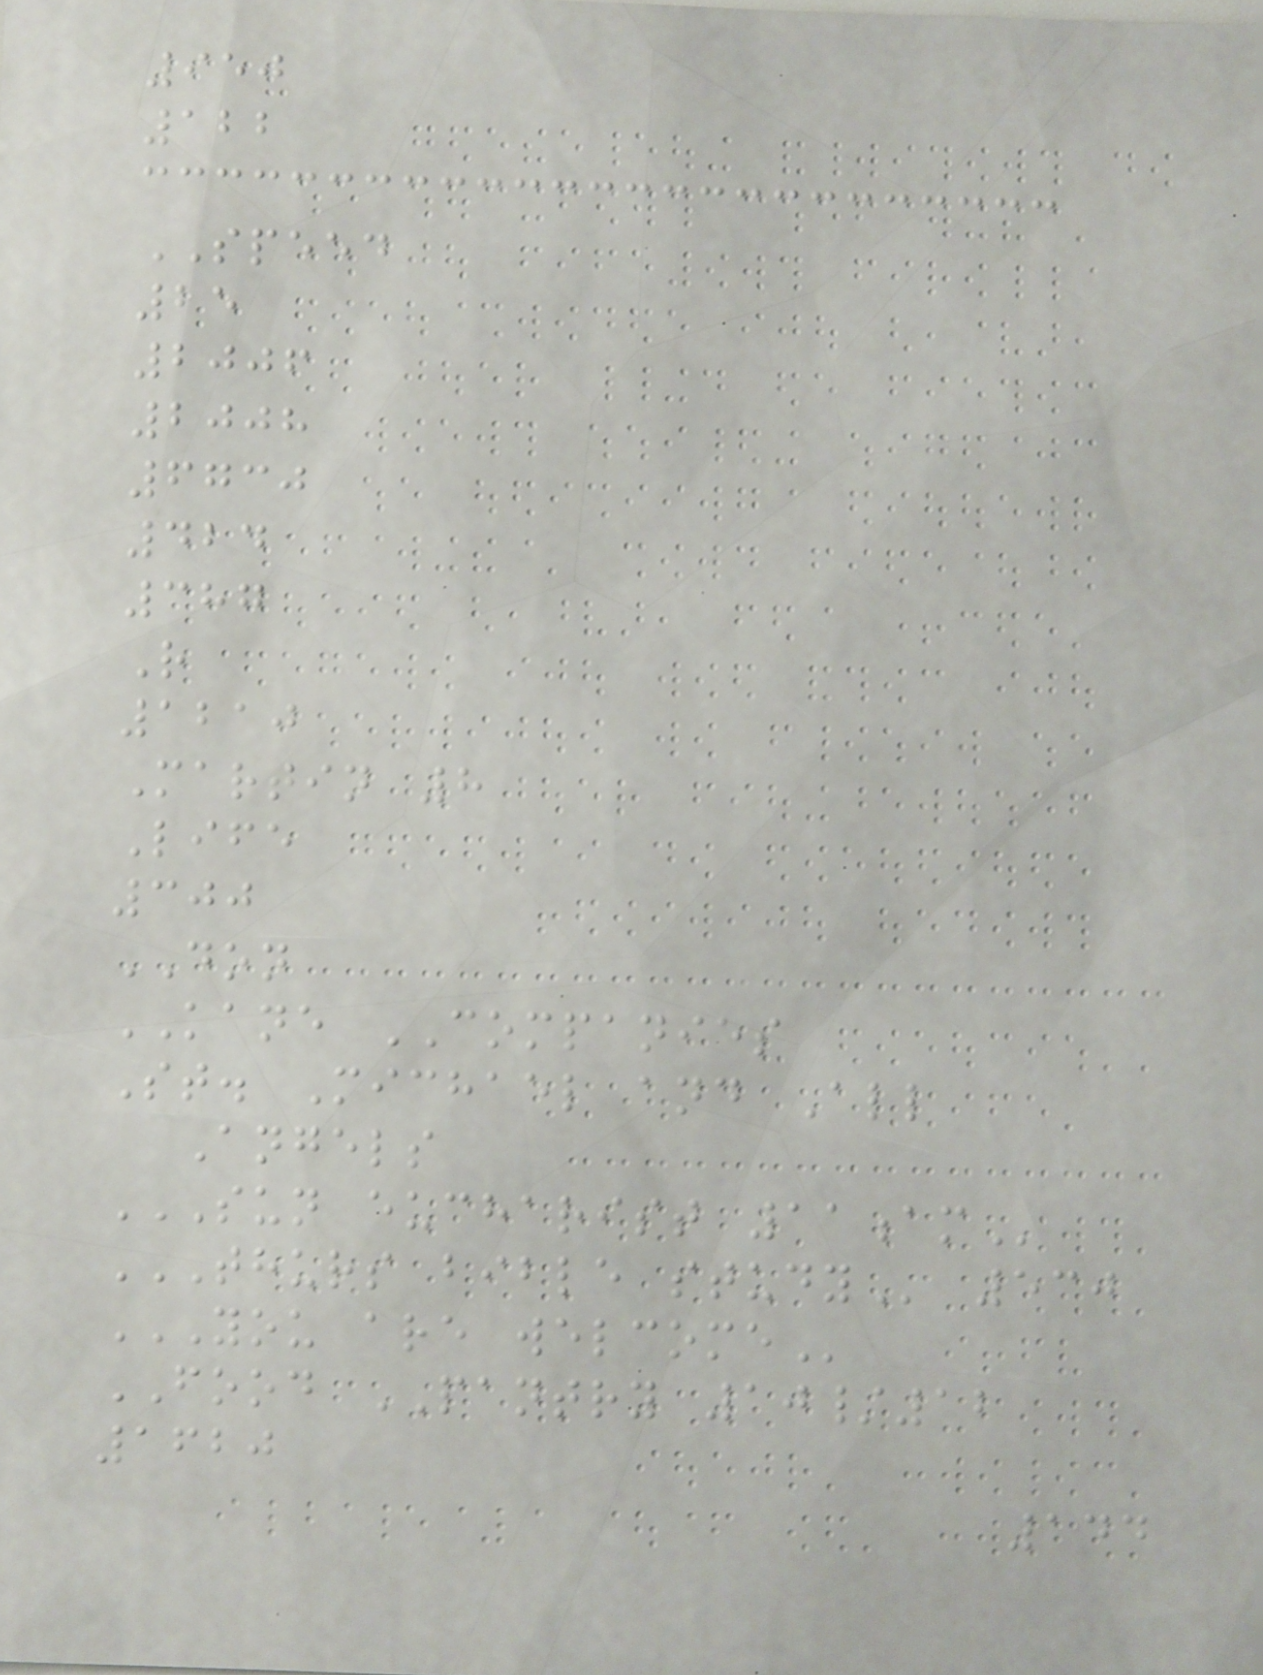950
122
SPEED
25
2006
2008
6730
424
387
R
1210
Martin 8
Life
300
DON
KANE COMPANIES
St. Michael and All
Angels
SUN EUCHARIST 11AM
THURS BIBLE STUDY 530
YOU ARE WELCOME
FOOD PANTRY 10/12
1620
144
